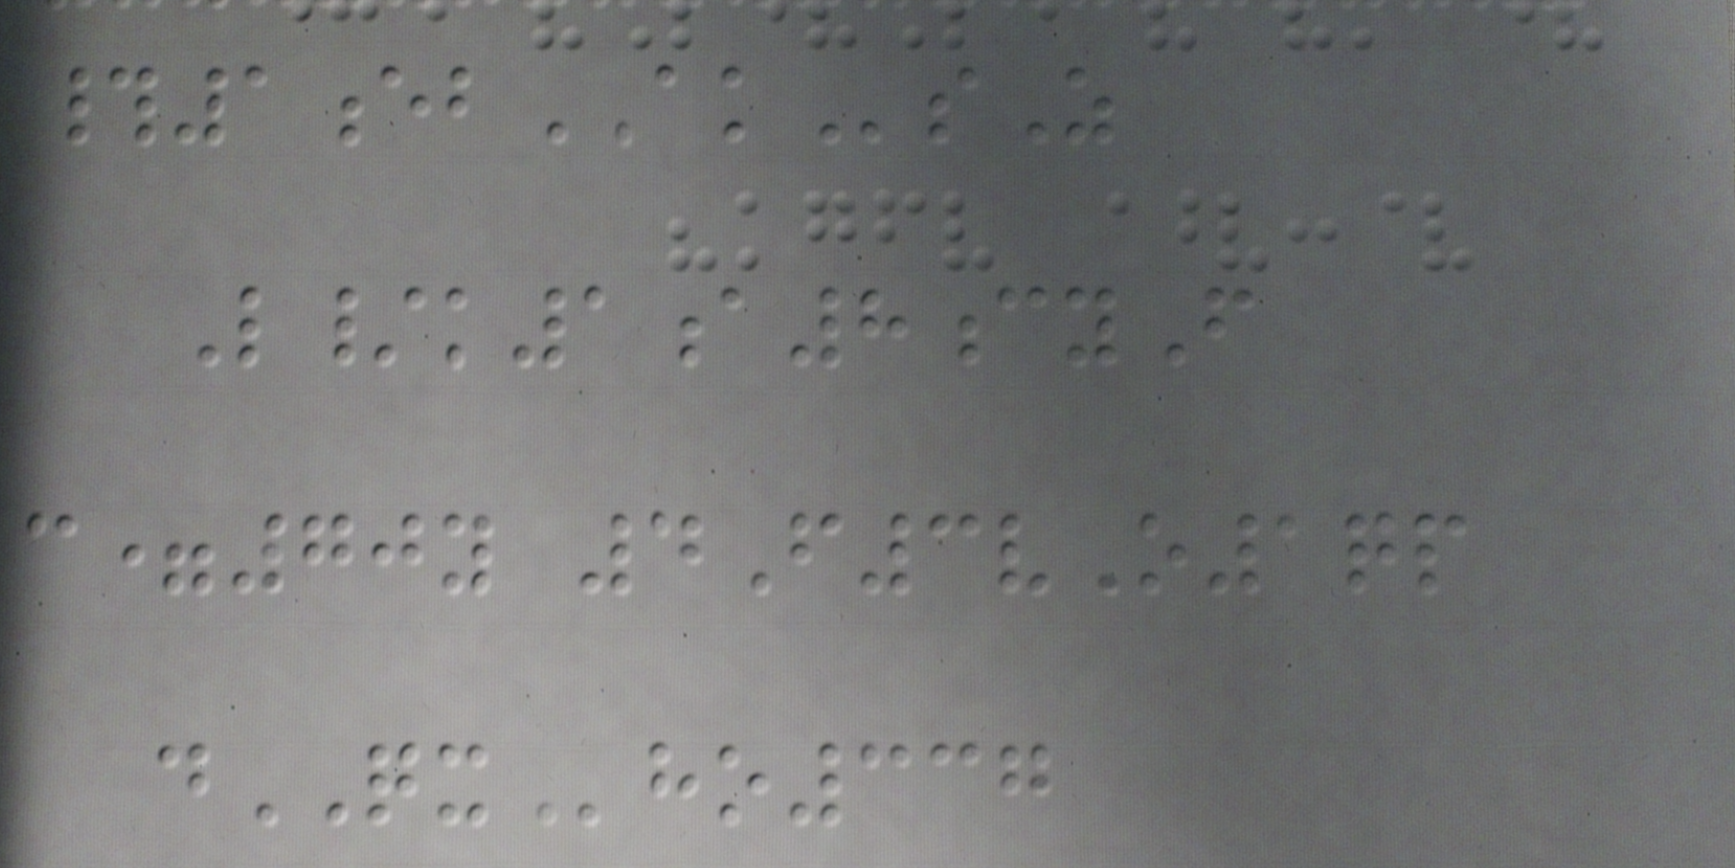#1ebAKsZ
L/k1a8cyF
c=70y 4F3vO1qp
dQXho337
